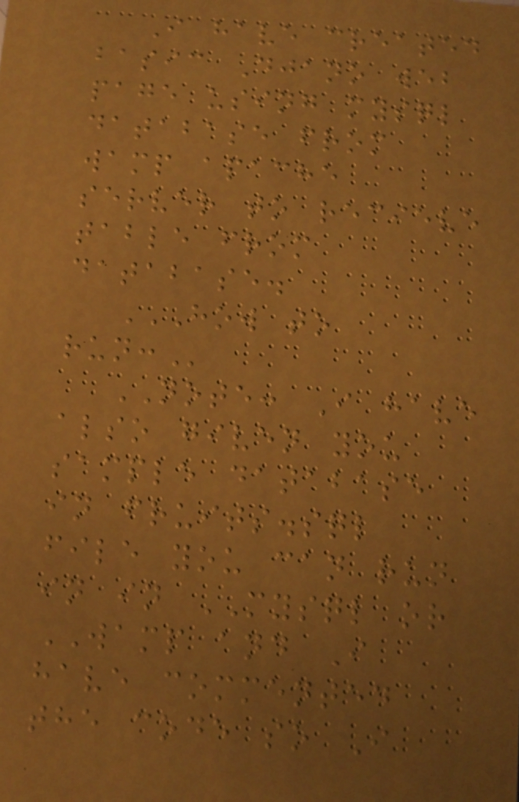I have created
basic Djano web
page using mysql
database from
wamp apache
server to recieve
table from
database.
HOW TO
RUN:
NOTE: I have
also given you
sample database
in fruits.sql
file you can run
in in MYSQL or
WAMP and I
have commented
the code so I
